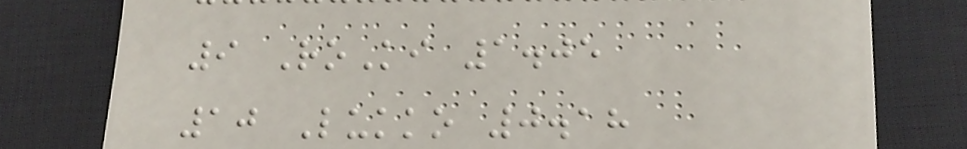9 RoKi 1.05
10 Lukko 0.18
